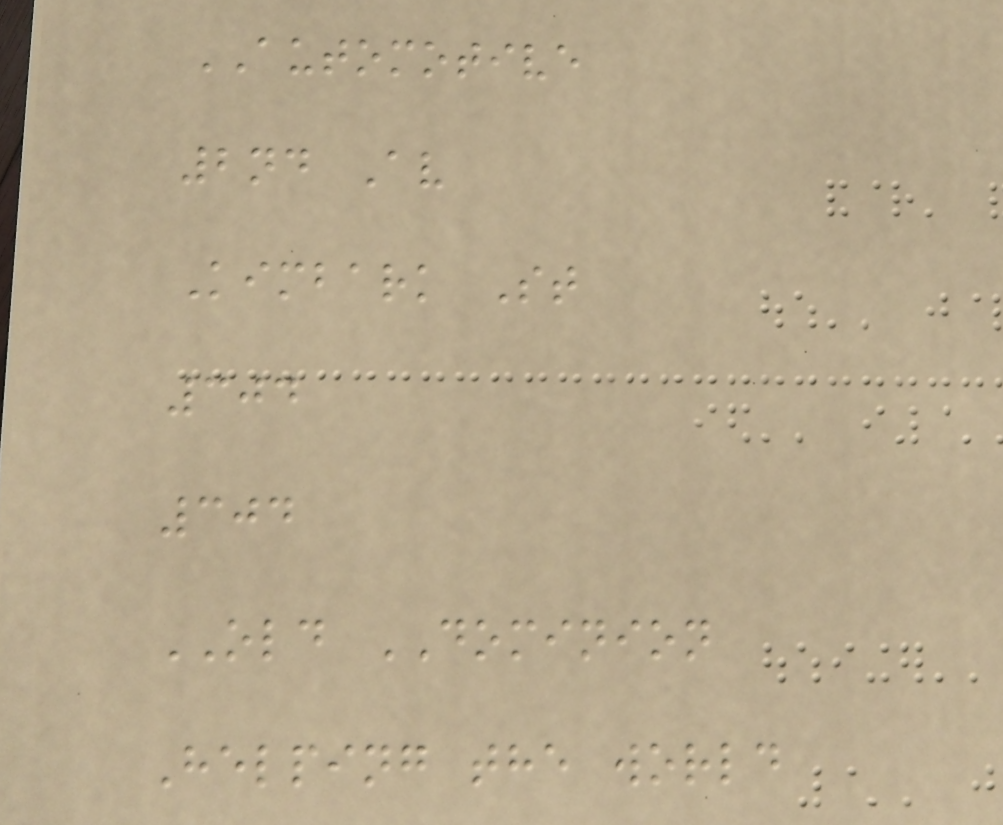AUTOMOTIVE
2nd Av
Kimbark St
304
304
OLD DOMINION
Helping the world
